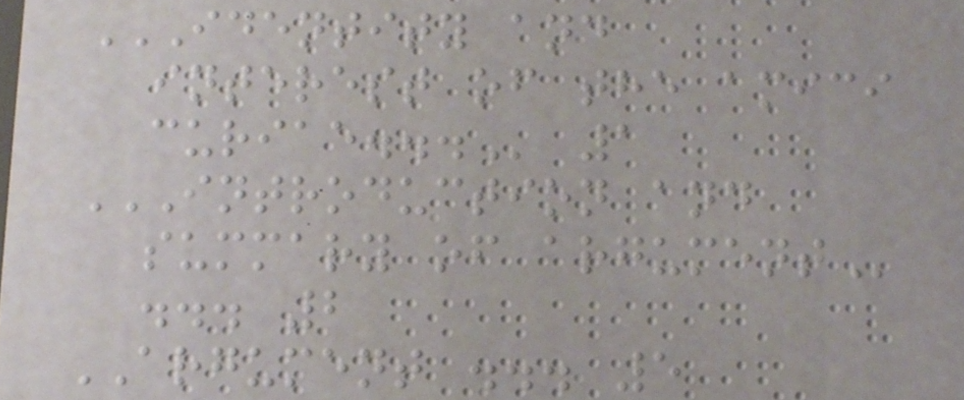IDENTITY AND
INTEREST OF THE AMICI
CURIAE... 1
INTRODUCTION AND
SUMMARY OF ARGUMENT
... 2
ARGUMENT ... 5
